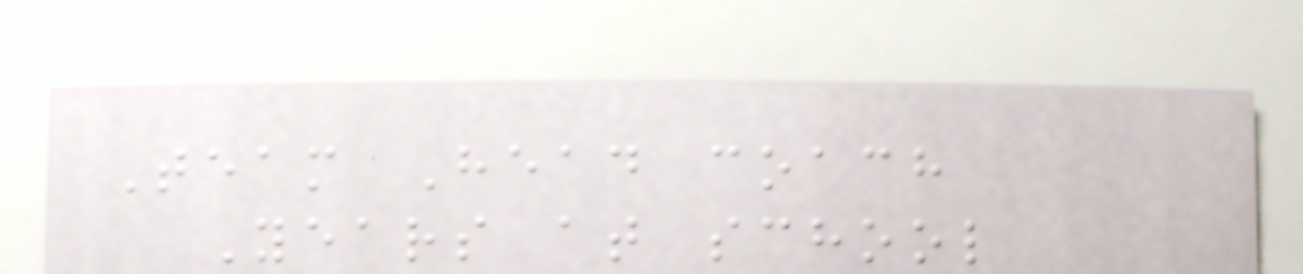Team Head coach
Years at school
